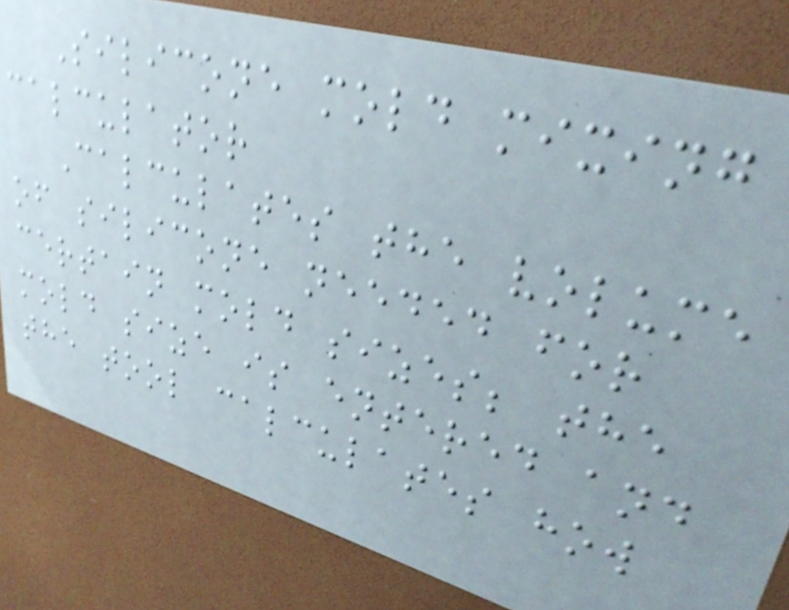Silicone mold mixing
calculator
Calculates the volume
of silicone needed for
certain mold sizes; the
mold size is entered and
the tool calculates how
